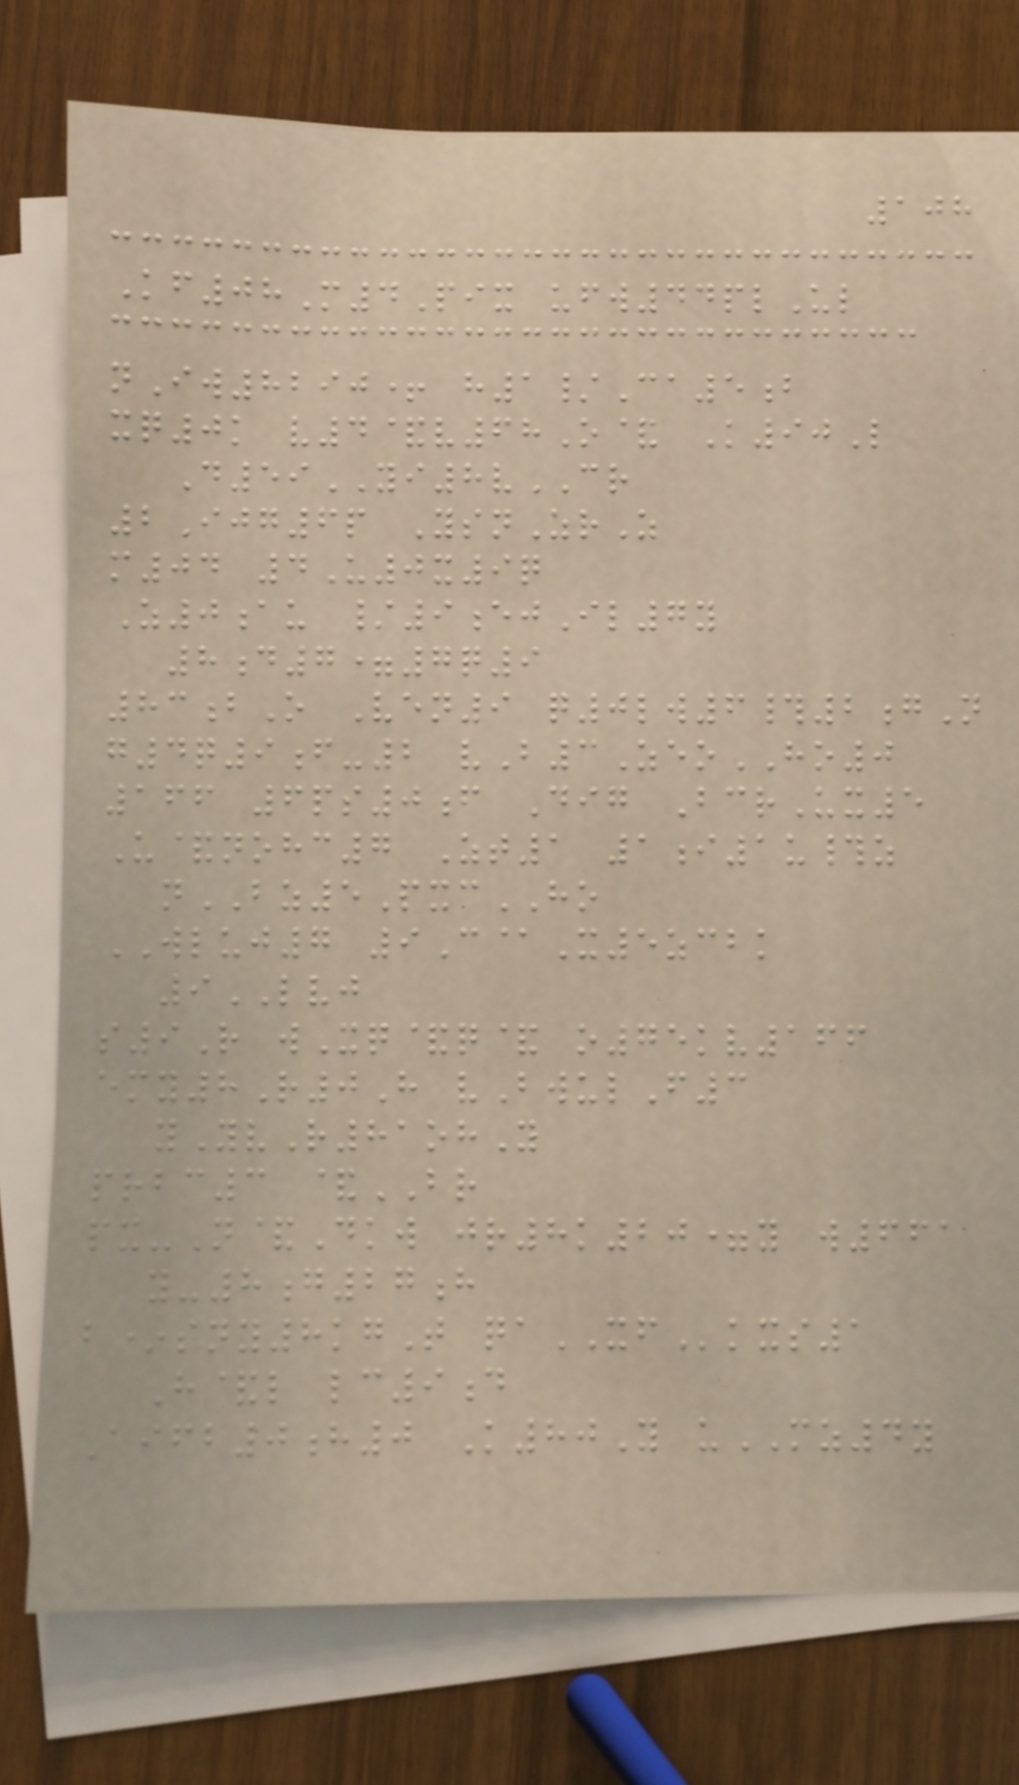108
Kf08M4Pix ufw44plUl
nIw8290+ h1/Ca5b
xq0k v4&v68O& K90L
D59YI8vCR
2Ijg6p YsnZrZ
m04 4U0x9q
Z0au /9ejIl7y
8d7=7q9
83bO Ven9 q0lw6#2gN
g4q9f-2 vB3ZeoHO0
166 6ps0f Dig BcrUx5
U&nohc7 Zt1 1i1u#z
nBZ5PxcHO
WLUJ7 9C@X5zcbk
9LVJ
s9R wXq&q& o75kv166
emy8R0H vBwulF3
yYvR81ohY
prbc3 &BR
px-N&Dkw jr8k20=y w661
y-8g27h
b*sny8kgT qaXFkxs1
H&l lc9d
Aifb0h0 K80Y uMZ4y
